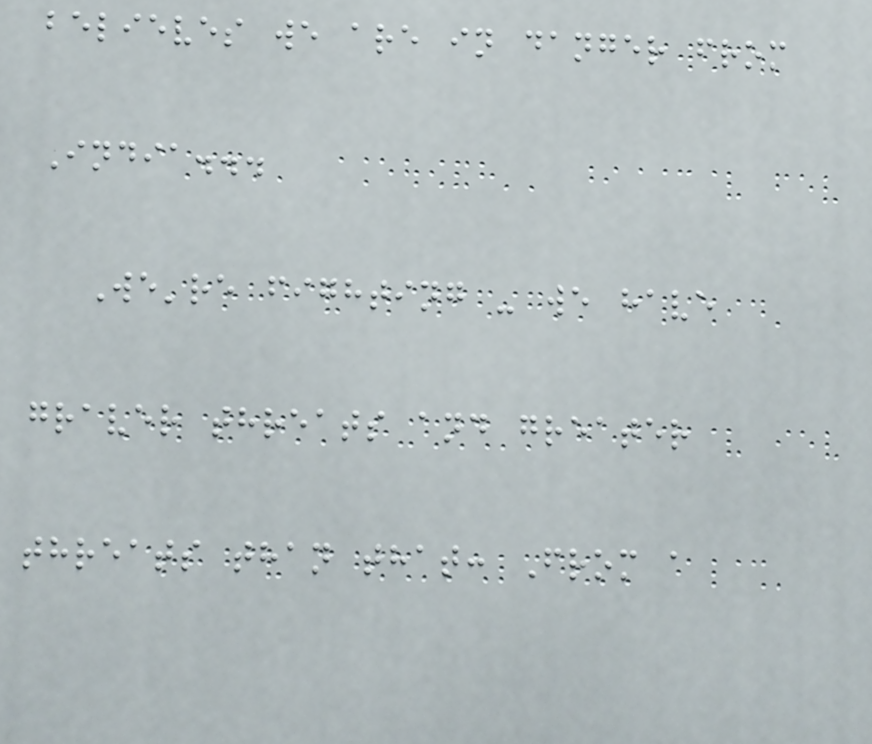believes we are in danger from
India...
We're fighting - we have
graver threats and greater
threats than that: From a
